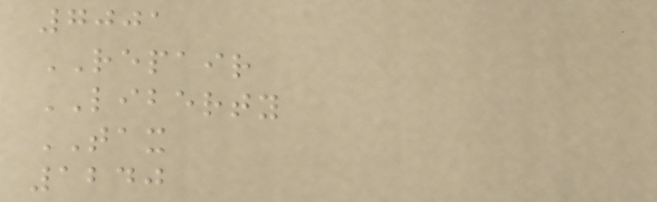7001
REPAIR
LIBERTY
TAX
1240
